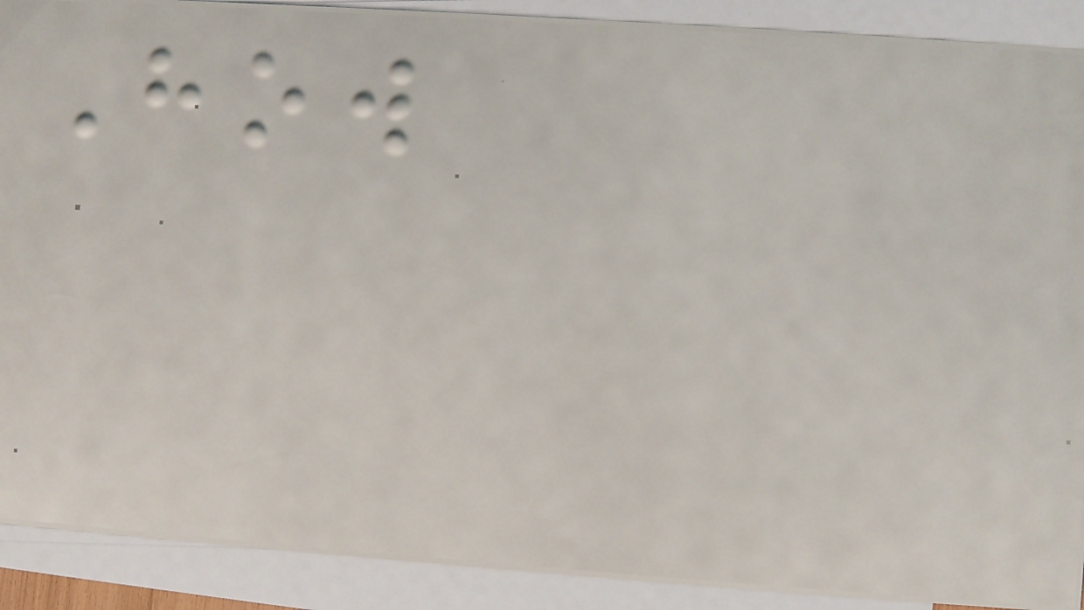How
